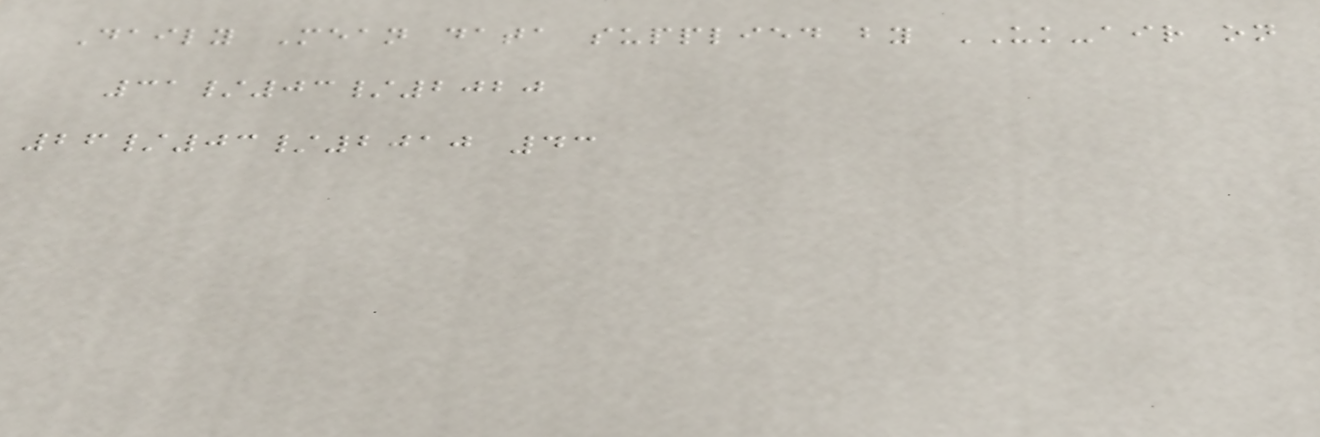Daily Mean data supplied by UK-air on
31/03/2020
26/03/2010 43
